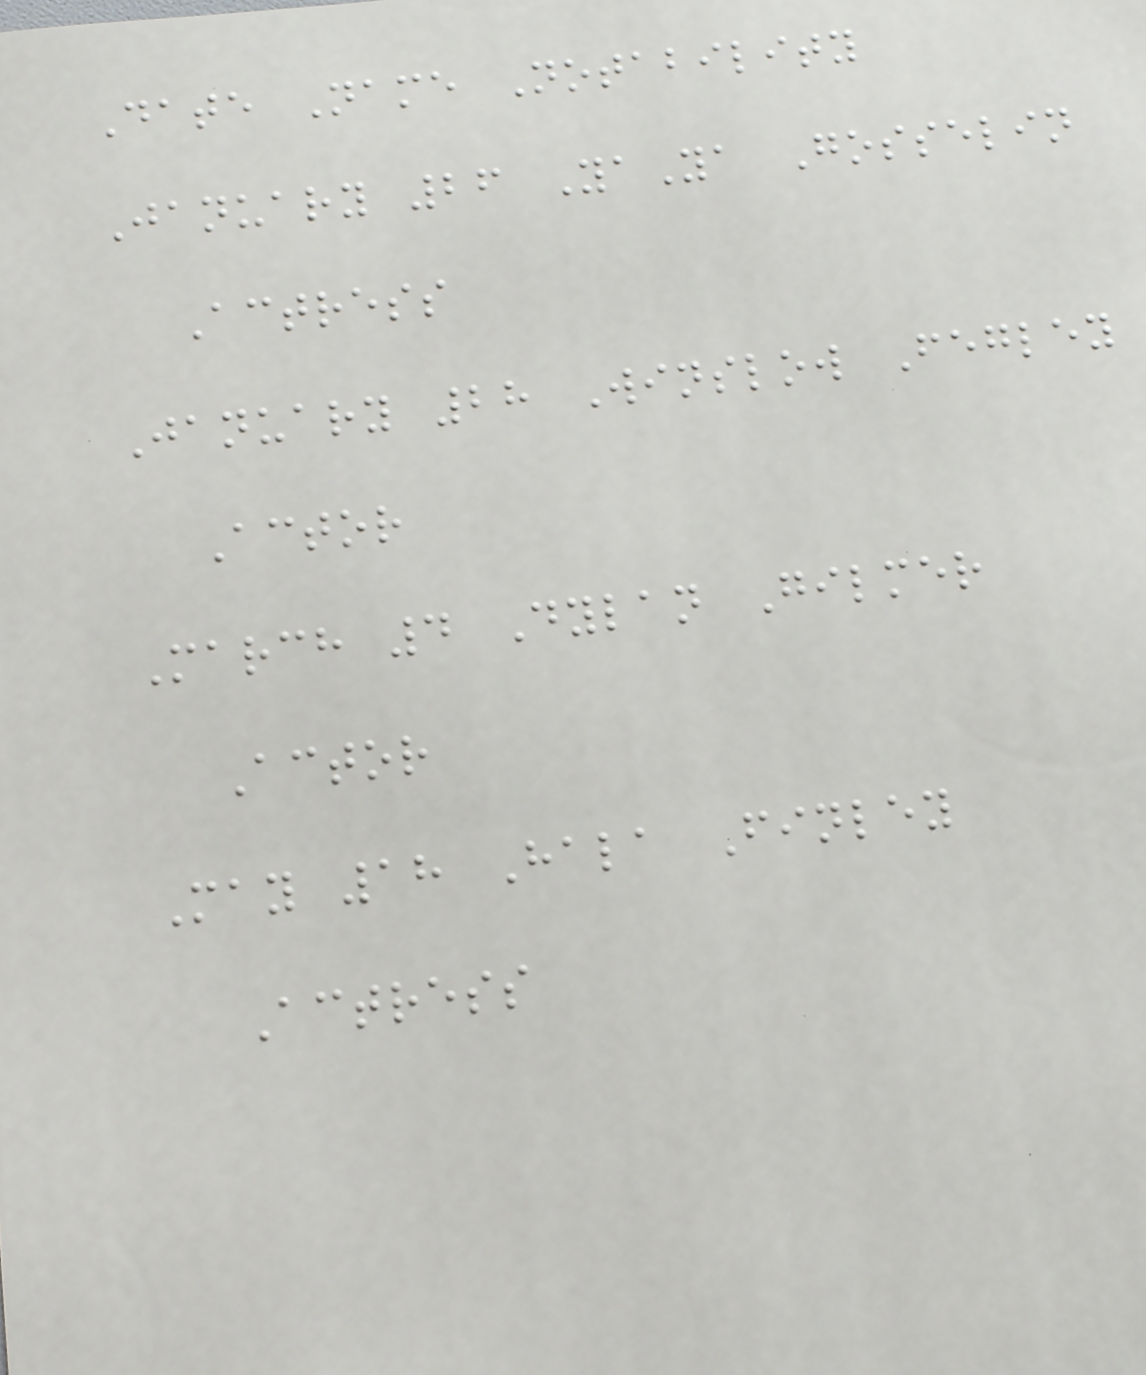Date Name Notability
January 26 YaYa Gosselin
Actress
January 28 Winslow Fegley
Actor
March 4 Dylan Gilmer
Actor
May 18 Hala Finley
Actress
